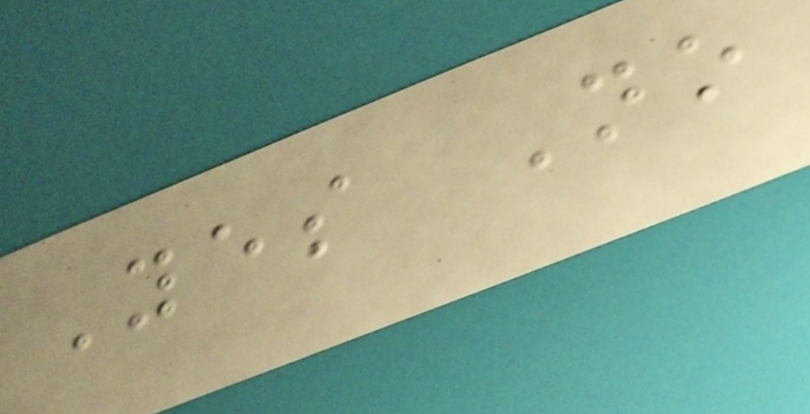Yes No
